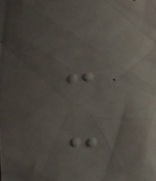-
-
